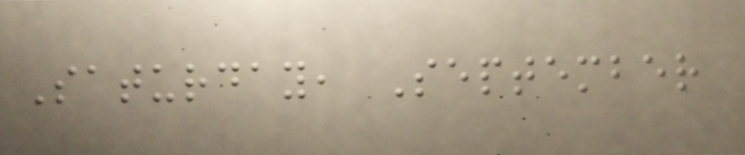Saturday, September
